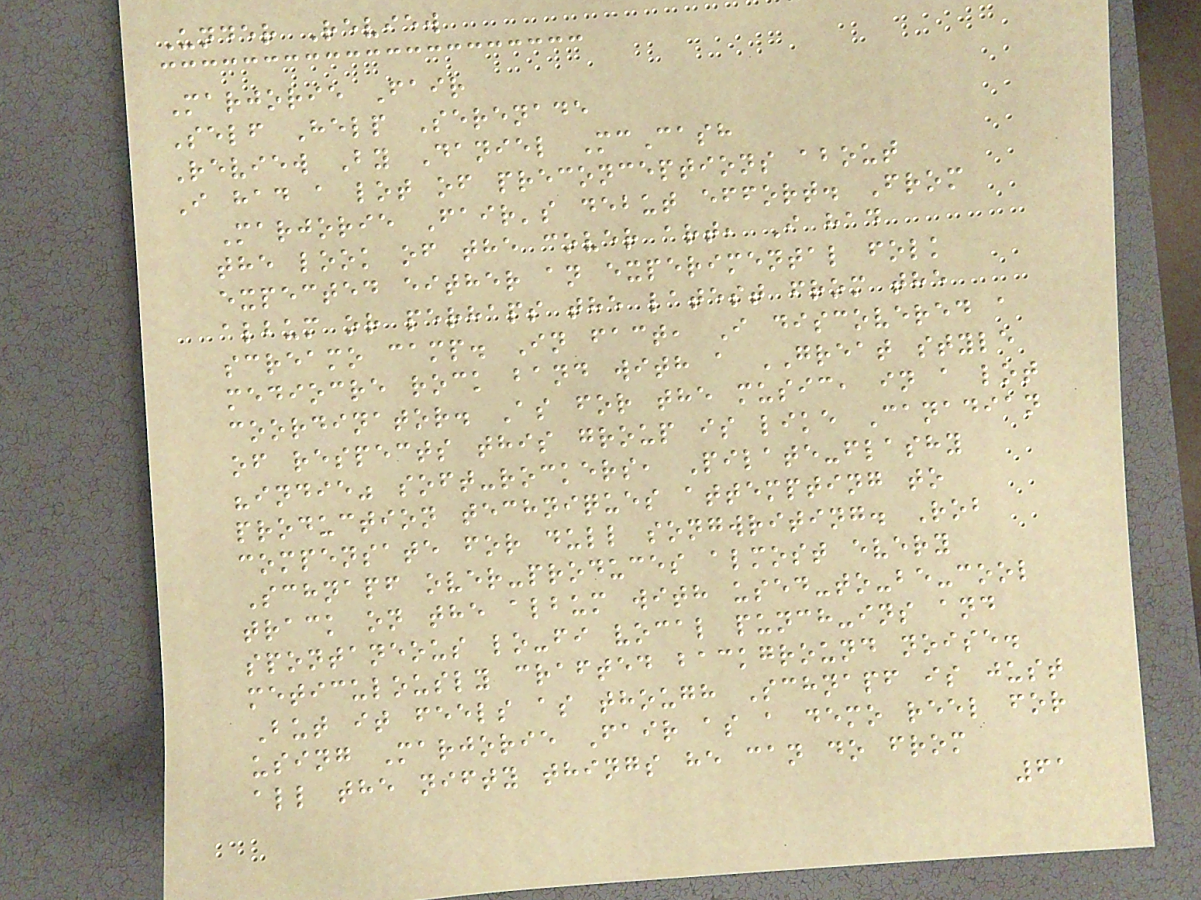Under Review
Marjorie Fair
Self Help Serenade
Review By Daniel McCash
I had a lot of preconceptions about
Marjorie Fair's debut effort. From
the look of the cover art, I had
expected either an experimental folk
album or perhaps the latest from the
screamo camp. In fact, I discovered a
mediocre rock band with a GREAT style
coordinator. As for the music, in a lot
of respects this group is like Canadian
"indie" soft-rockers, Pilate-flashy
production techniques attempting to
compensate for dull songwriting. Rob
Schnapf over-produces almost every
track on the album with used-to-be-cool
spontaneous lo-fi vocal punch-ins and
meticulously crafted background noise.
But it feels as though Schnapf is just
using Marjorie Fair as a demo reel for
all the nifty things he can do from
61
